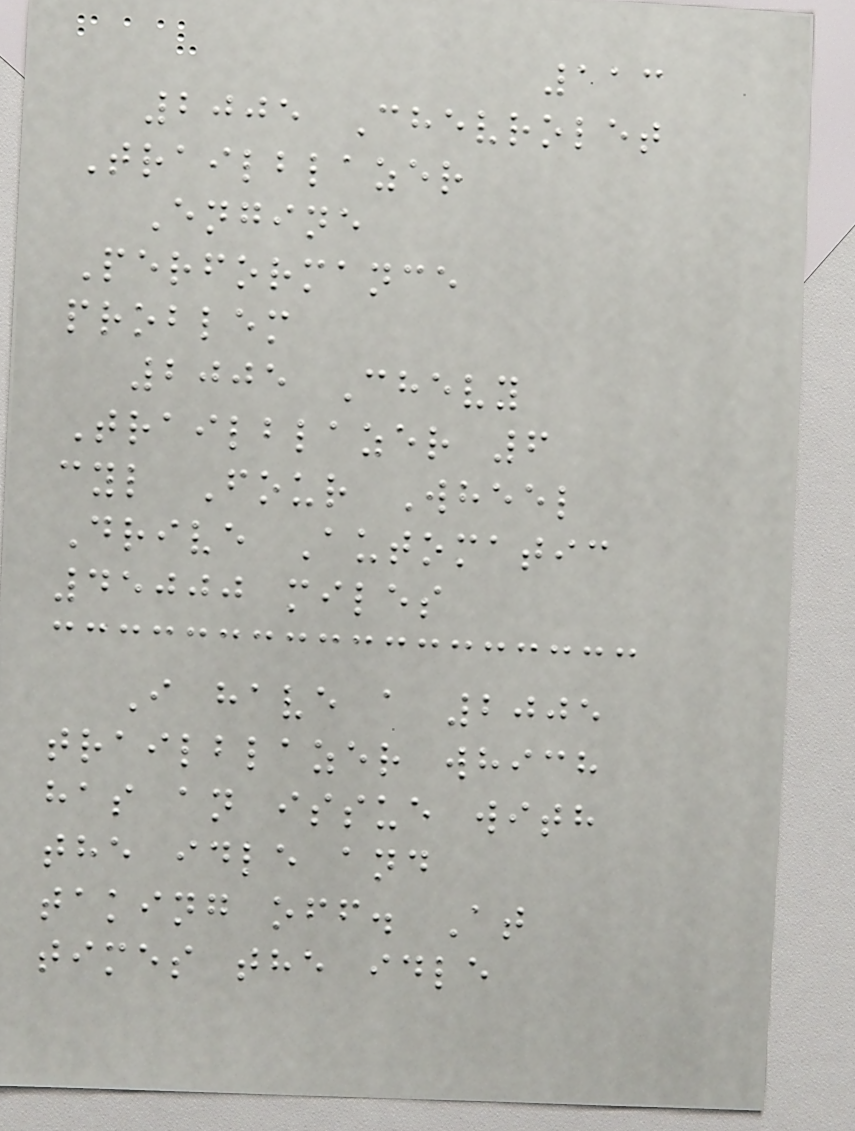113
2005 Chevrolet
Trailblazer
Engine
Performance
problem
2005 Chevy
Trailblazer 6
cyl Four Wheel
Drive Automatic
45000 miles
I have a 2005
trailblazer which
has an issue with
the idle and
taking off. At
times the idle
